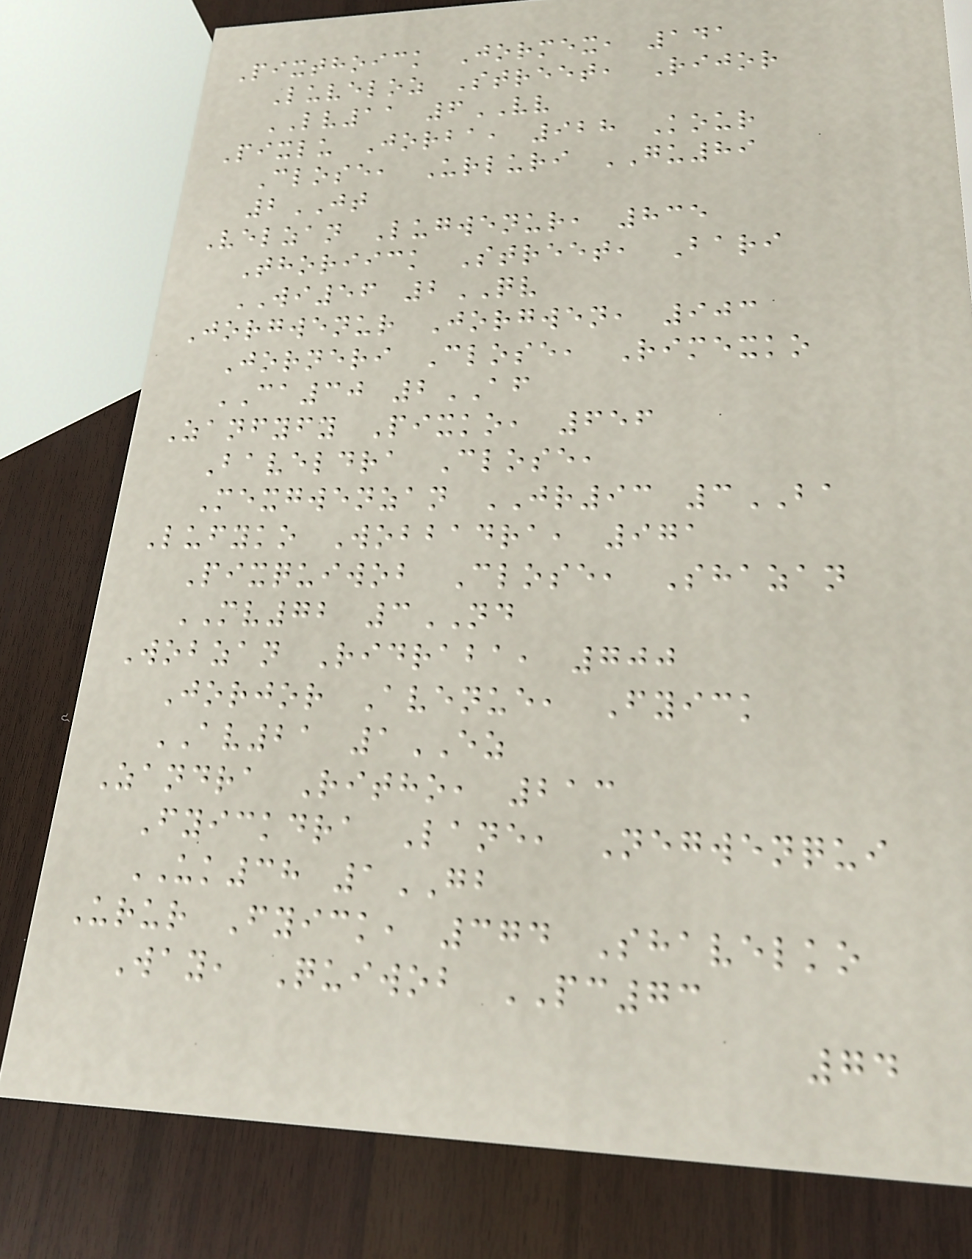Pixthoick Jormex, 141
Luveloz Street, Rijor
LV11 6VV
Pixlu Jorba, 928 Kour
Close, Urluri GU89
2JT
Velzan Lugwenur, 835
Thoriick Street, Bari
WI56 2QV
Jorgwenur Jorgwen, 903
Jorneri Close, Rimexko
CA30 2AF
Zanfyfy Pixko, 656
Baveldra Close,
Mexgwenzan JR93 3BA
Lufyko Wobbadra, 971
Pixquiwob Close, Shazan
MV72 3ND
Wobzan Ridraba, 700
Jorjor Avenue, Fyick
AV21 1EZ
Zandra Ritho, 213
Fyickdra Lane, Negwenqui
UK38 1GB
Urur Fyick, 374 Shavelko
Way, Quiwob PC73
74
